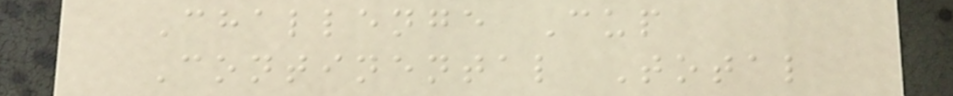Challenge Cup
Continental Total
